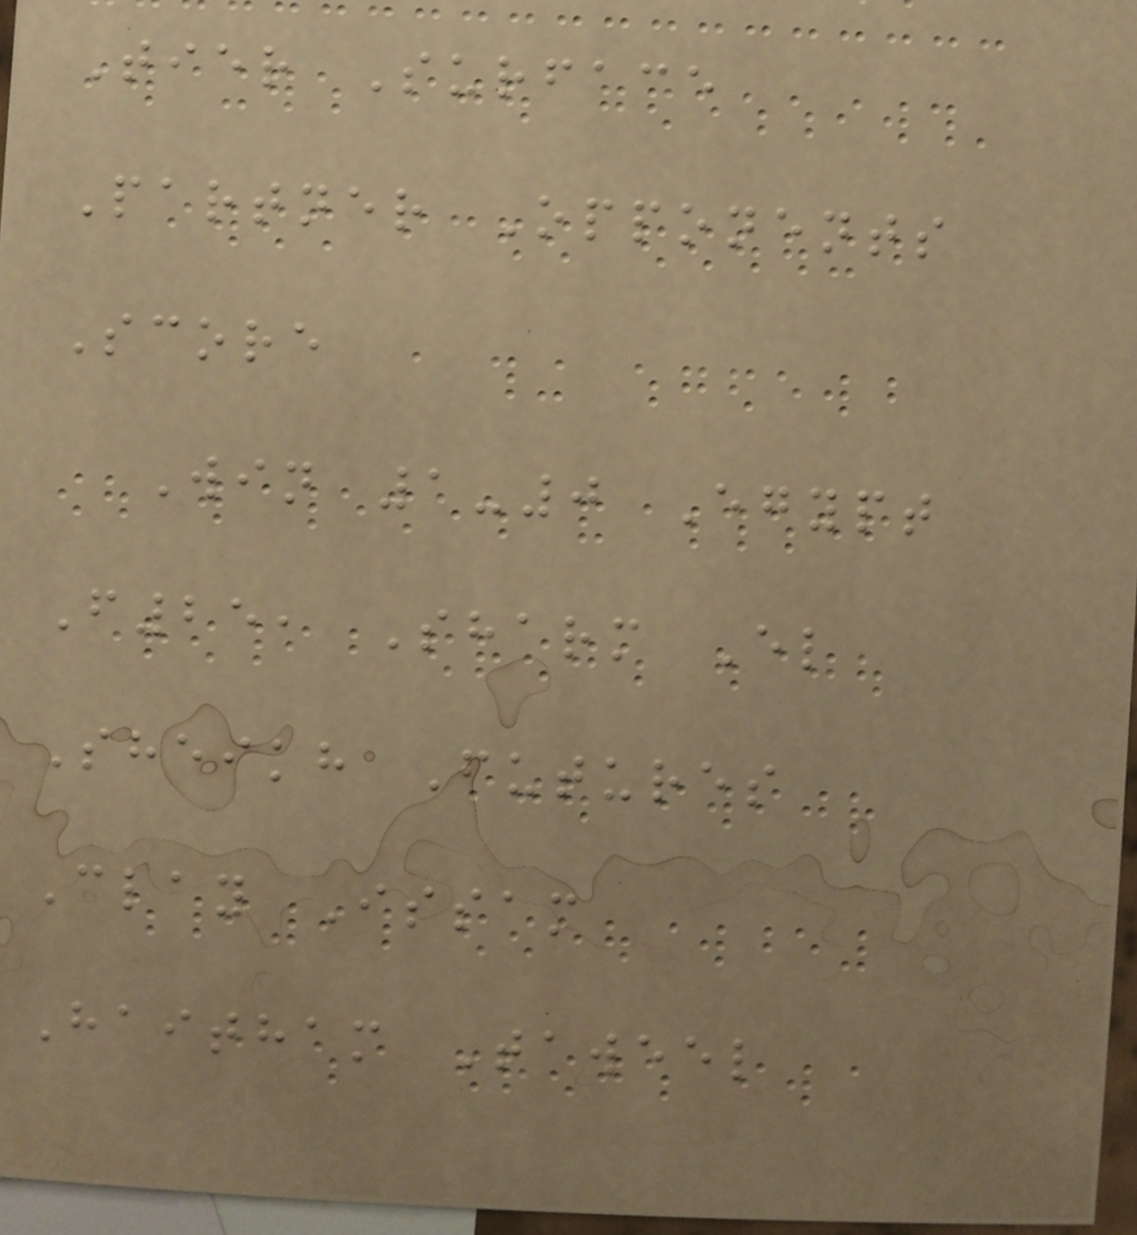Tier Surface
Partner Opponents
Score
Win 1-0 Egypt
F25, Sharm El
Sheikh Futures
Clay Issam
Haitham Taweel
